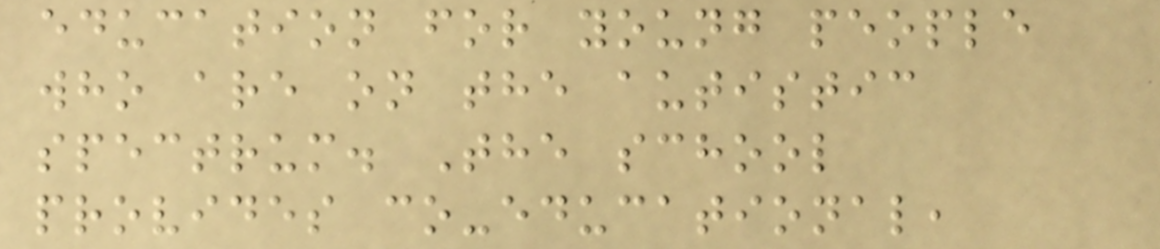education for young people
who are on the autistic
spectrum. The school
provides co-educational,
